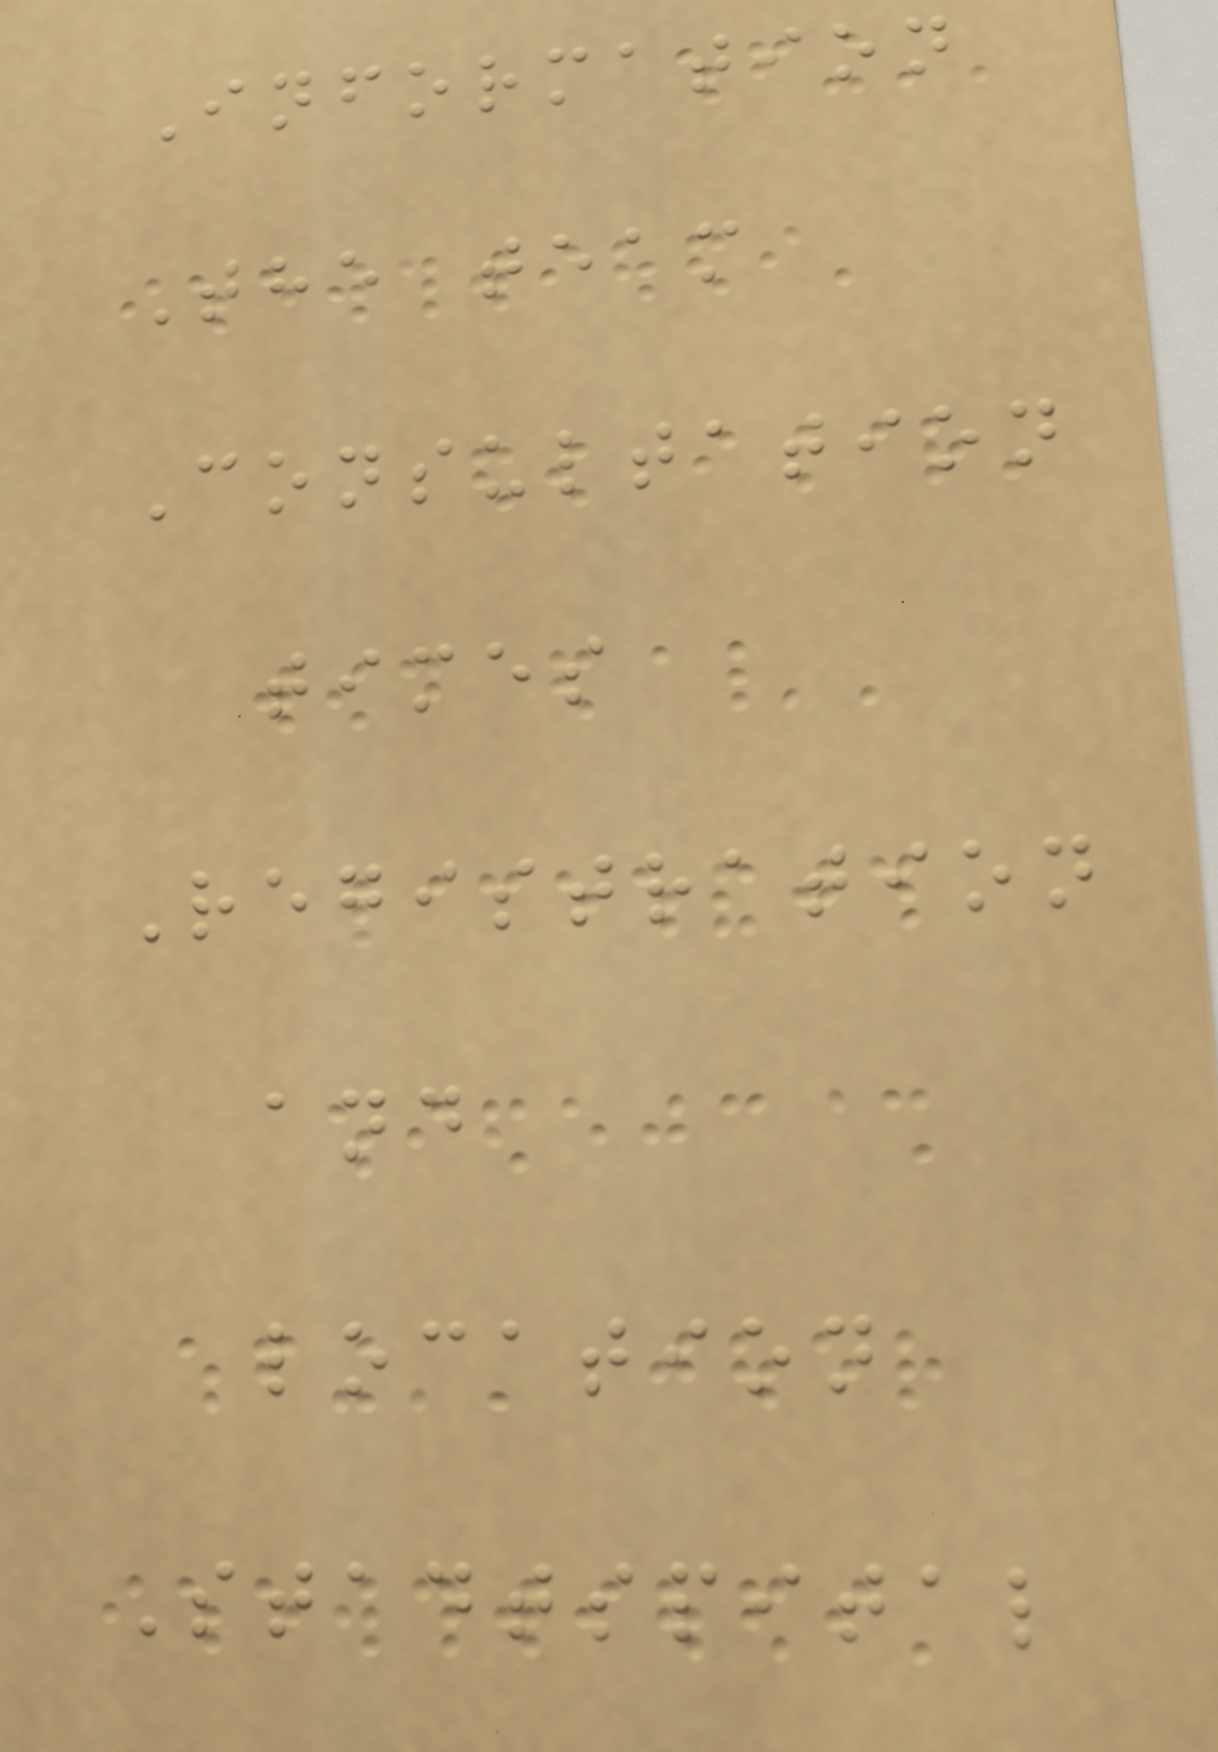Information
The team
Consultation
times
Registration
and
location
Stadtspital
